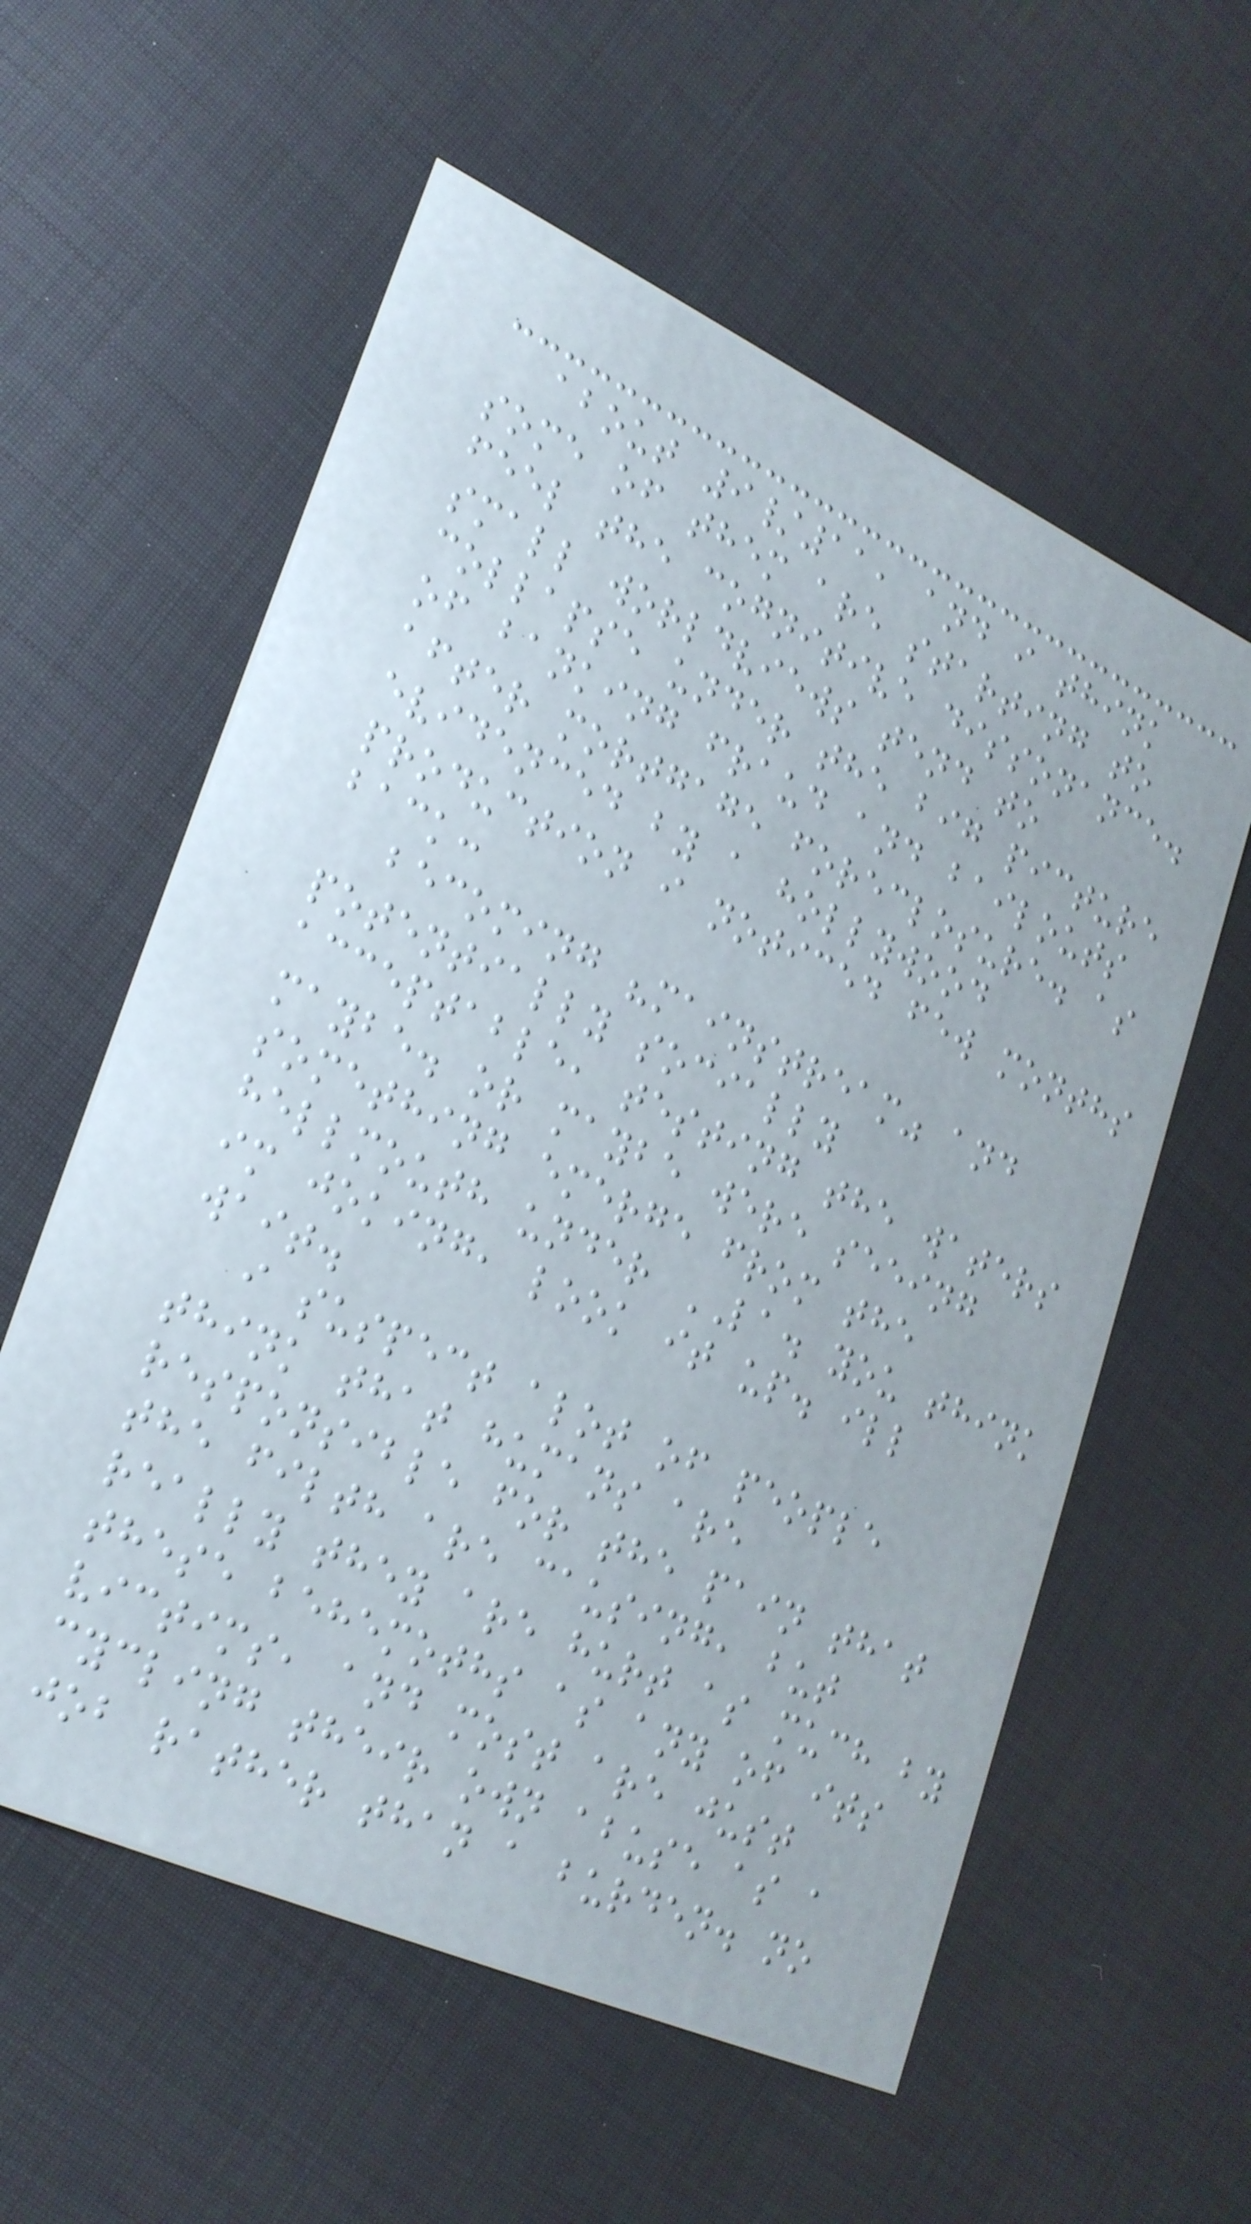about 9/11, and i think
some of them are starting to
feel the cognitive dissonance.
small worldviews tend to
collapse under the big picture
of banking fraud and bailouts
after mortgage foreclosure. as
evidenced by a hollywood
production i noticed few months
back:
becoming "mainstream" and
potentially socially
acceptable, testing the waters
maybe. or maybe were seeing
something emerge from the
hellmouth under LA. you think
im joking, look it up. ill
wait.
i suspect alot of people
think that humans are
responsible for the pain that
the filth are causing, but
really they are hurt as much by
these behemoths as any of its
victims, and most are just
cycling their own abuse as a
job rather than a burden. no
